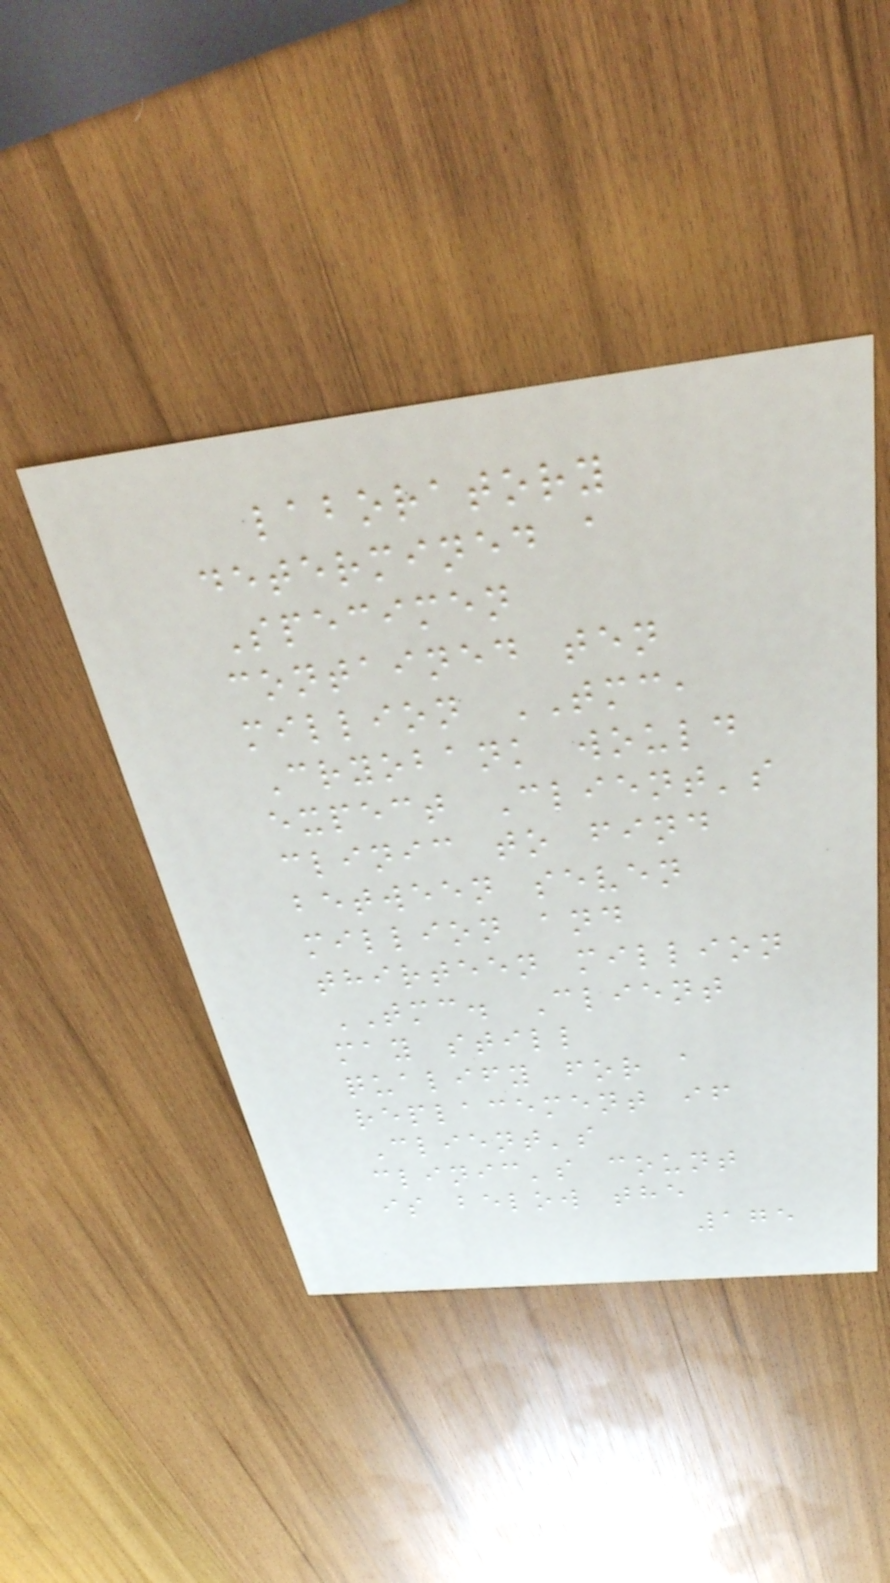laboratory
determined a
Specimen
contained ten
million TMC,
Cryobank would
expect Client's
clinic to find
between seven
million and
thirteen million
TMC. Client
may still
qualify for a
replacement if
Client's
clinic's count
is below the
175
